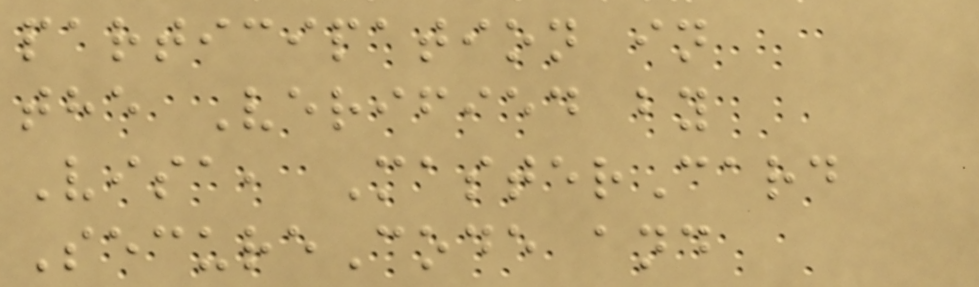participation in
the Verified by
Visa, MasterCard
SecureCode and
